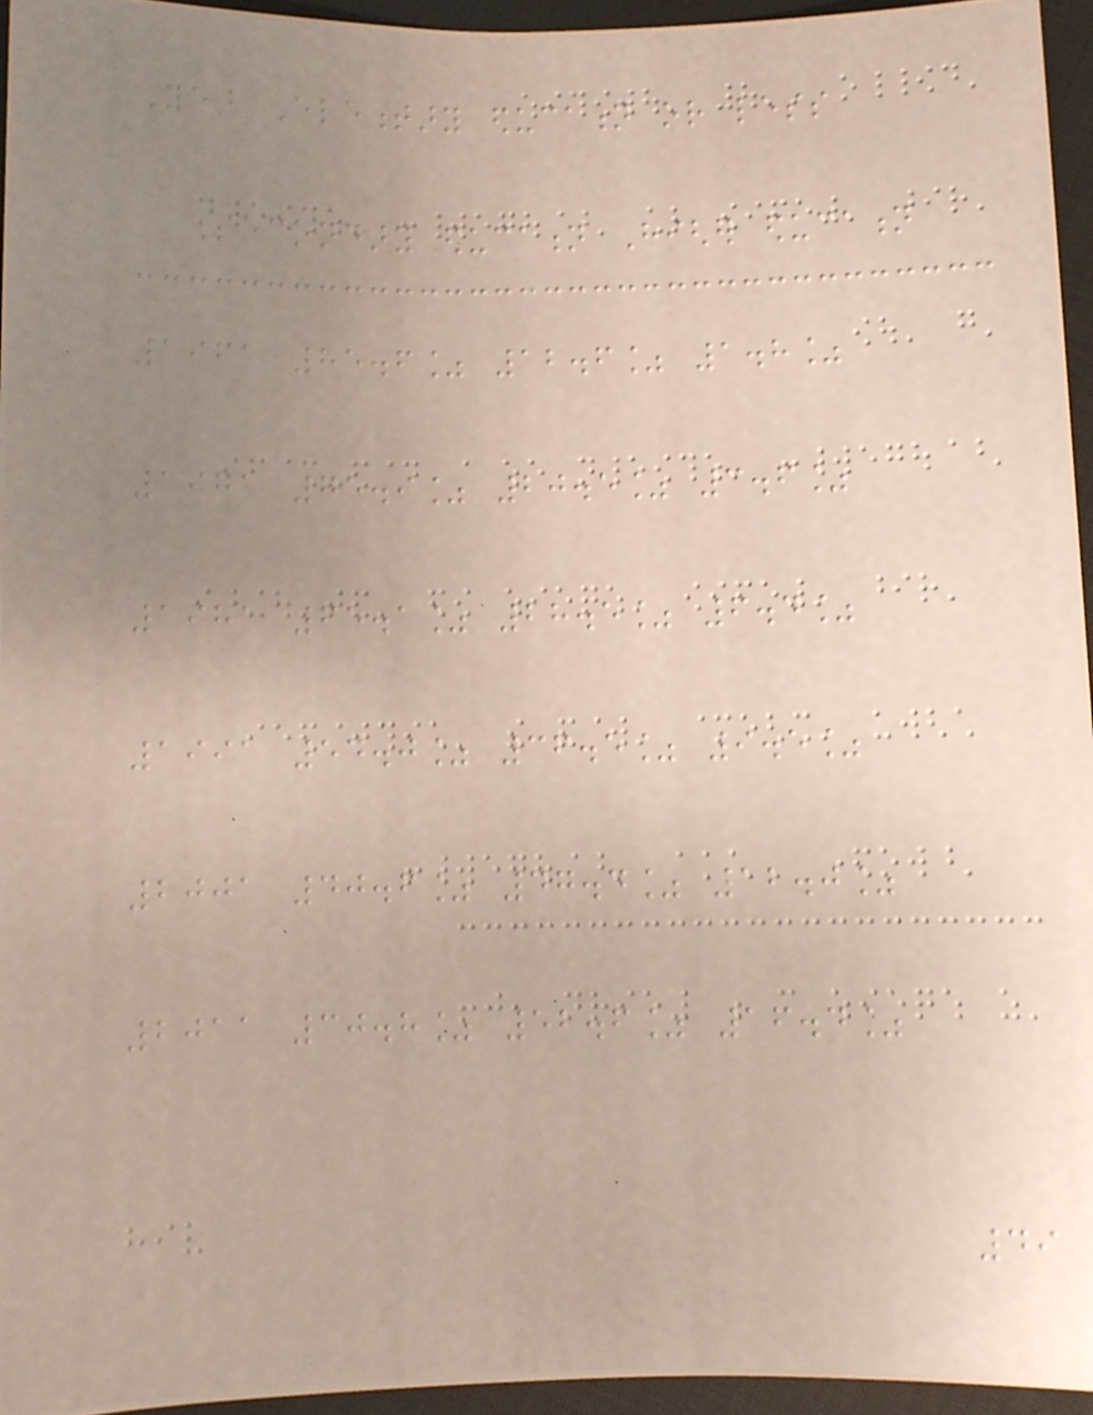Year Elementary education or less
Secondary education Higher education
1961 85.6% 12.6% 1.8%
1971 75.9% 20.5% 3.6%
1981 65.1% 28.5% 6.4%
1991 54.0% 36.5% 9.5%
2001 40.6% 47.4% 12.0%
2011 30.8% 52.6% 16.4%
49
